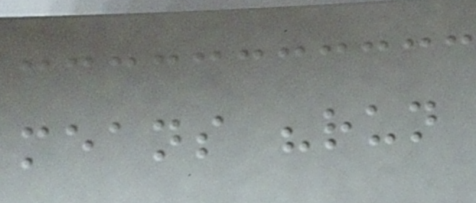means "run
